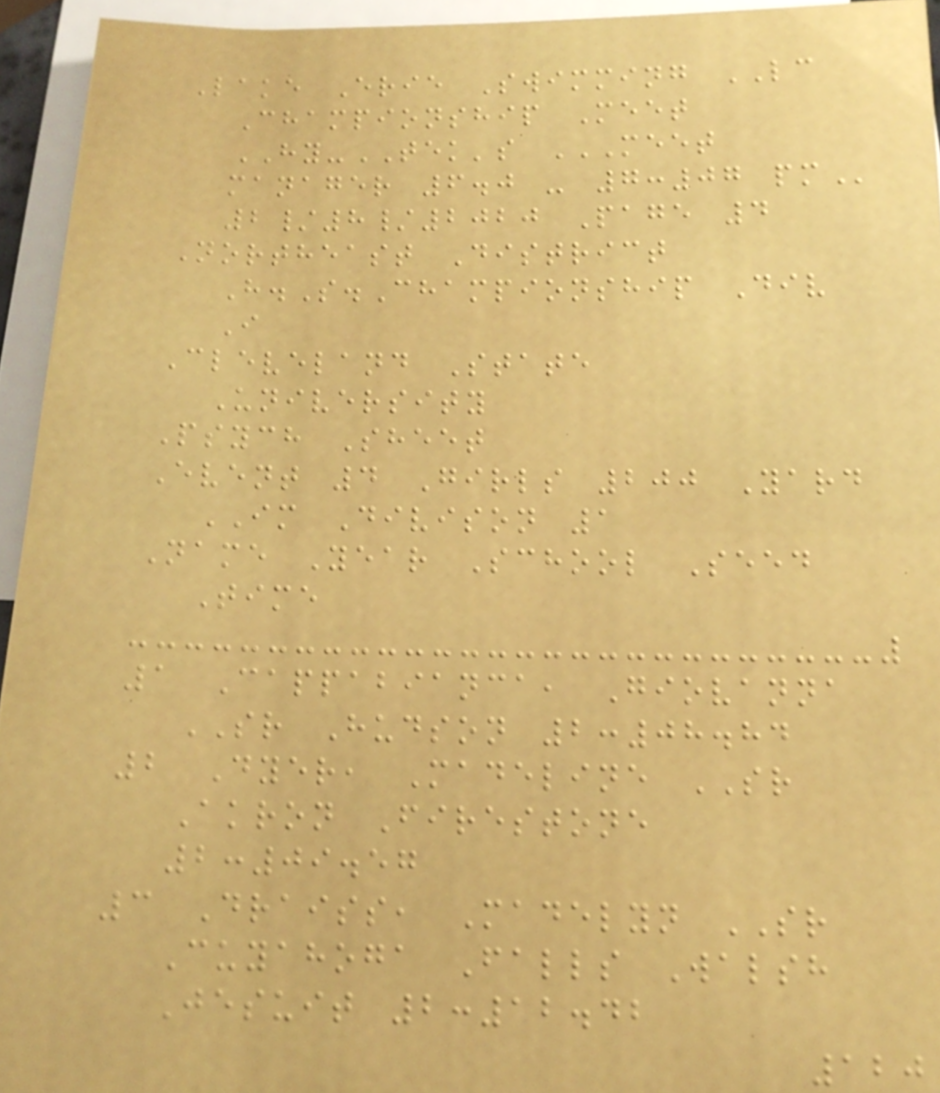Lake Erie Swimming LC
Championship Meet
HY-TEK's MEET
MANAGER 6.0 - 7:07 PM
2/8/2020 Page 4
Northeast District
H.S.Championship Div
I
Cleveland State
University
Psych Sheet
Event 4 Girls 200 Yard
IM Divison 1
Name Year School Seed
Time
1 Cappabianca, Giovanna
SR Hudson 2:08.84
2 Dyer, Madeline SR
Akron Firestone
2:09.57
3 Draiss, Madelyn SR
Cuyahoga Falls Walsh
Jesuit 2:12.42
120
